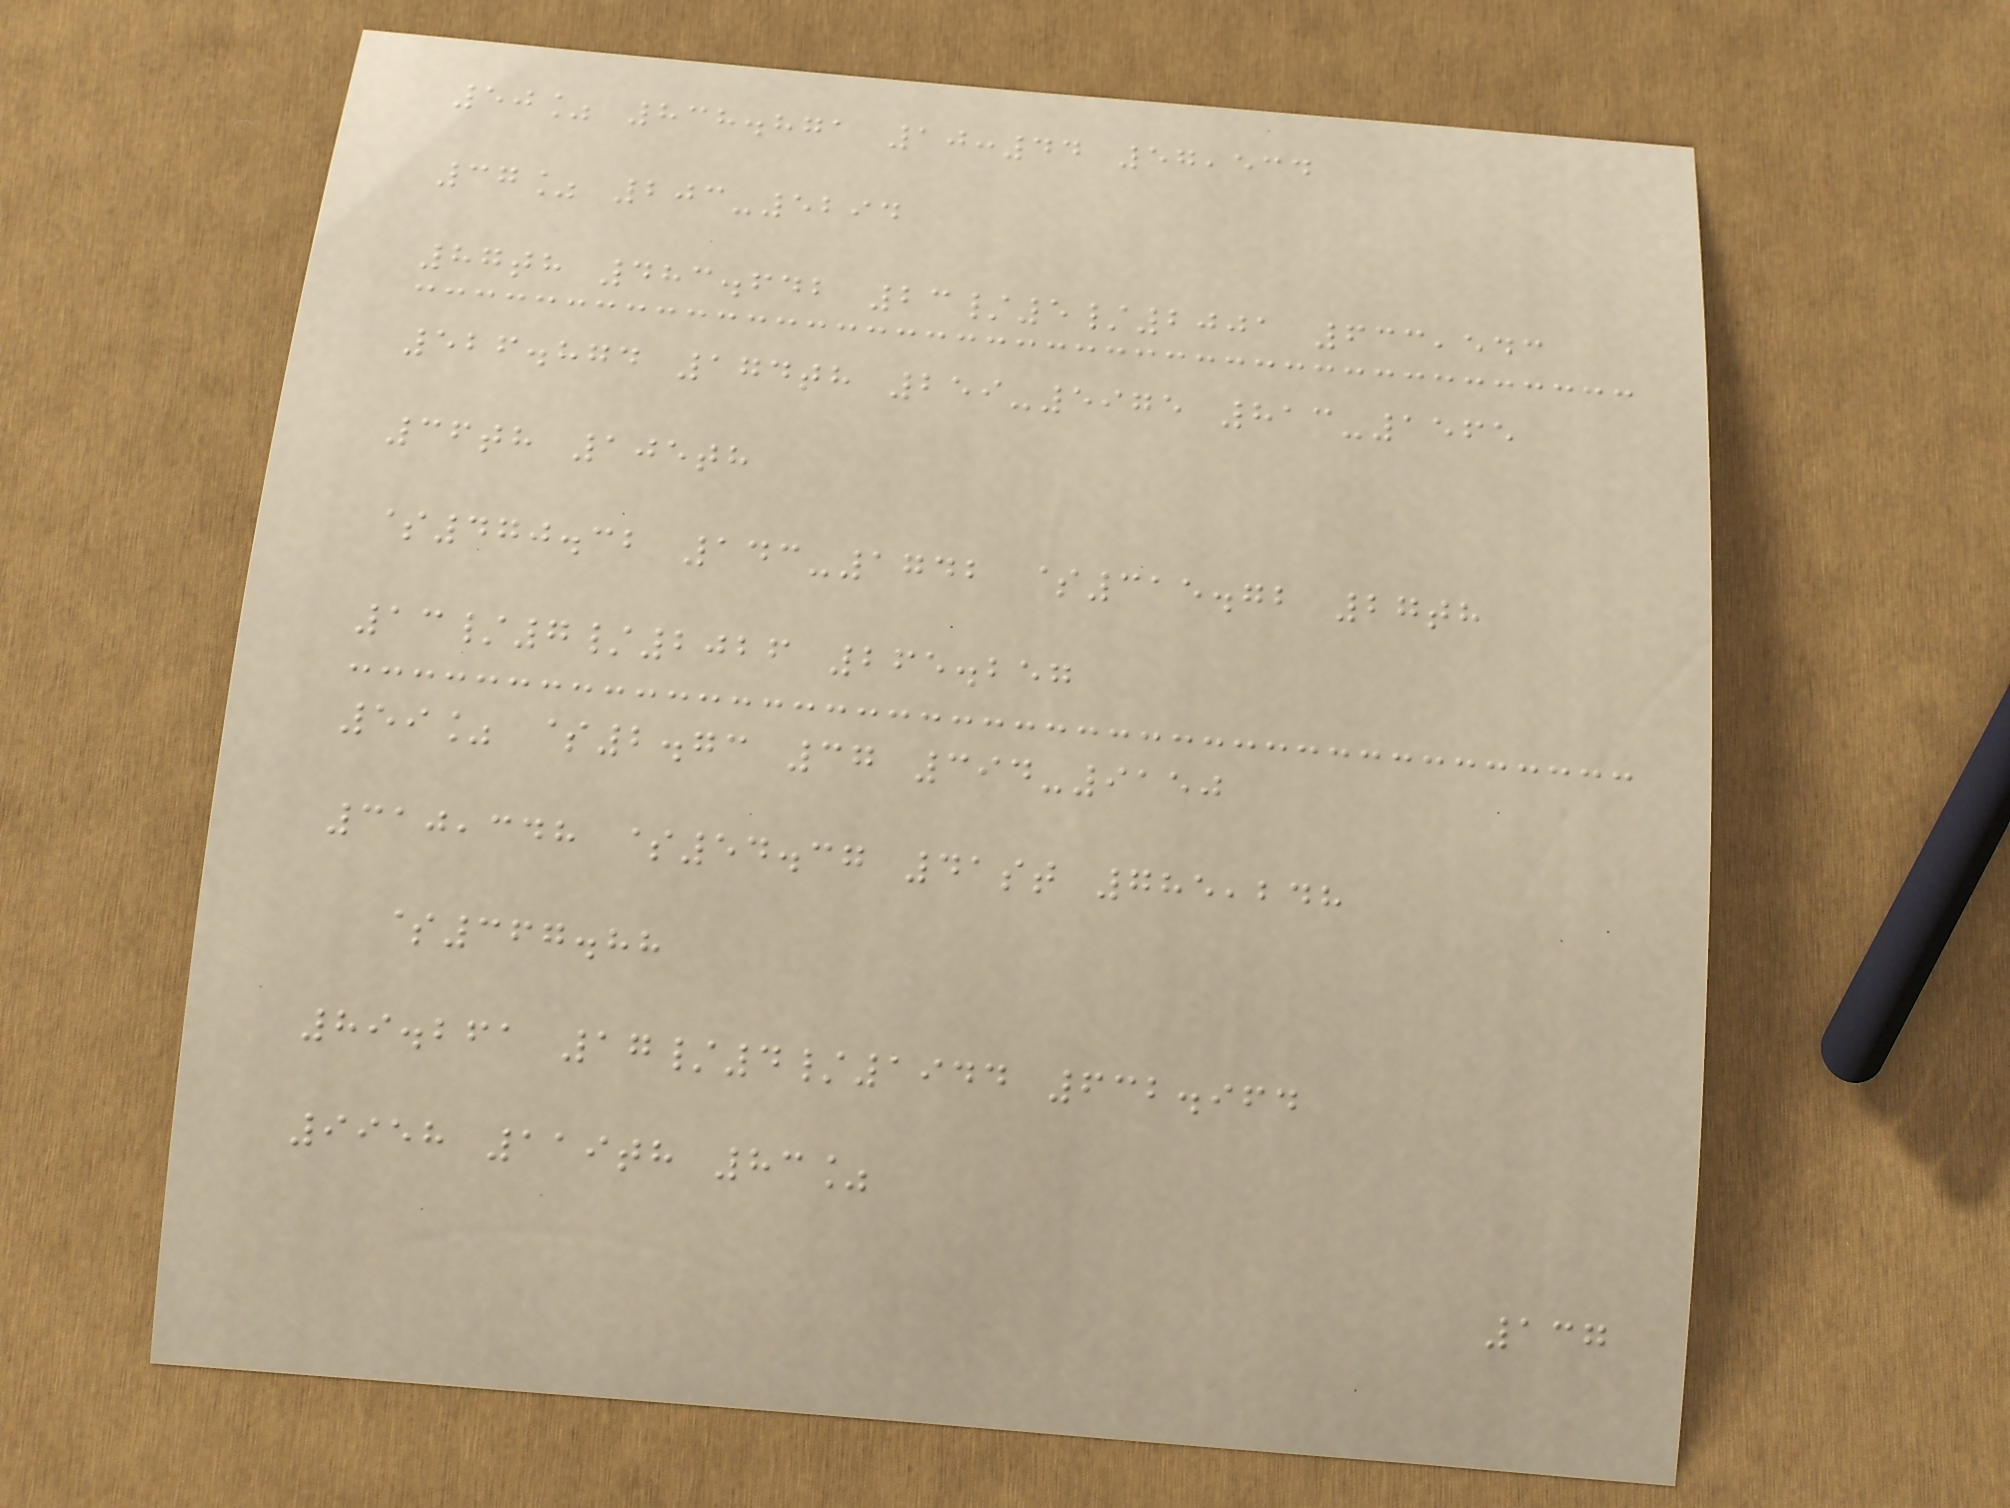50% 838.871 10:44 57,534
37% 203-5294
87th 483.642 23/5/2001 633,543
526.874 174th 259-5975 813-1565
36th 105th
$470.32 143-1742 $315.72 27th
13/7/2026 265.257
59% $2.73 37 394-9150
310,348 $54.37 41st 785,248
$367.88
89.261 17/4/1944 632.964
9958 119th 83%
137
